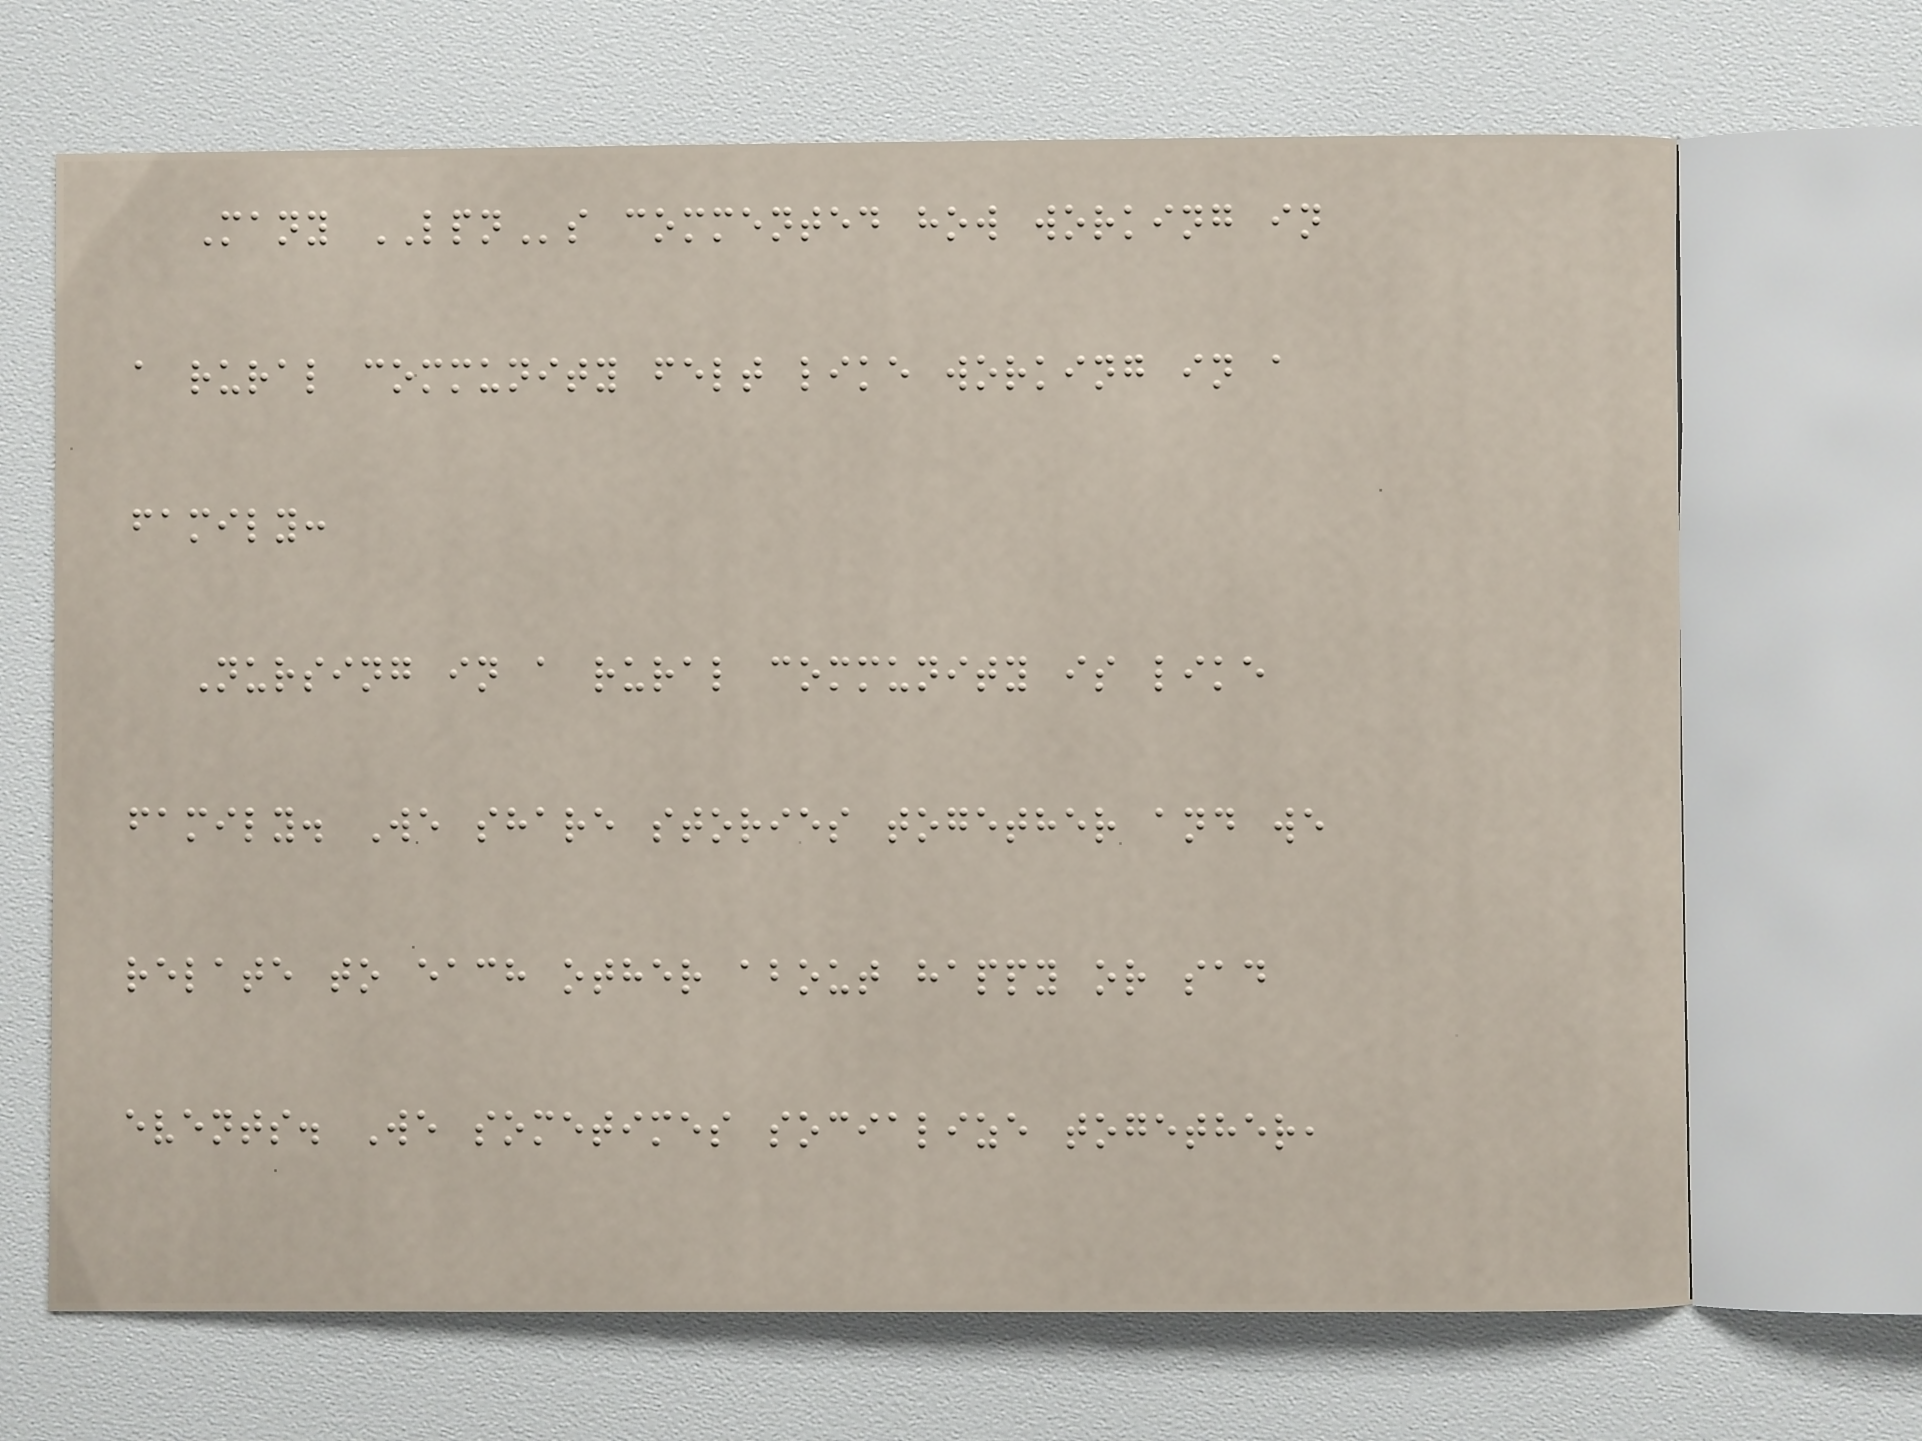Many LPNs commented how working in
a rural community felt like working in a
family:
Nursing in a rural community is like
family. We share stories together and we
relate to each other about happy or sad
events. We sometimes socialize together,
